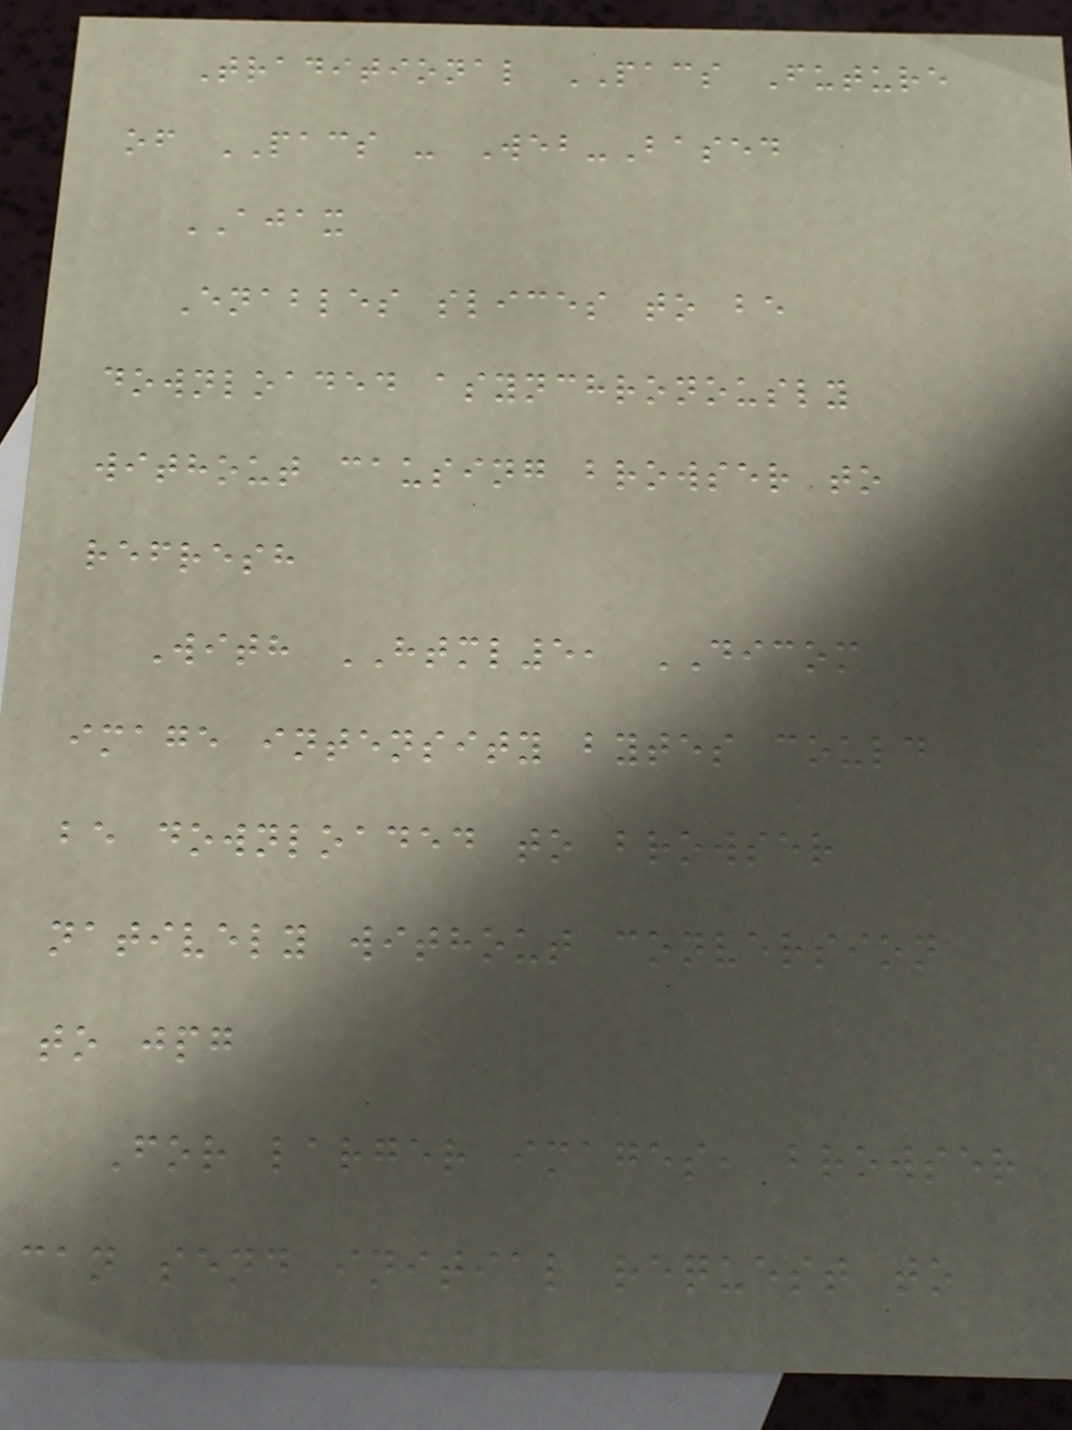Traditional PACS Future
of PACS - Web-Based
AJAX
Enables slices to be
downloaded asynchronously
without causing browser to
refresh
With HTML5, DICOM
image intensity bytes could
be downloaded to browser
natively without conversion
to jpg
For larger images, browser
can send initial request to
